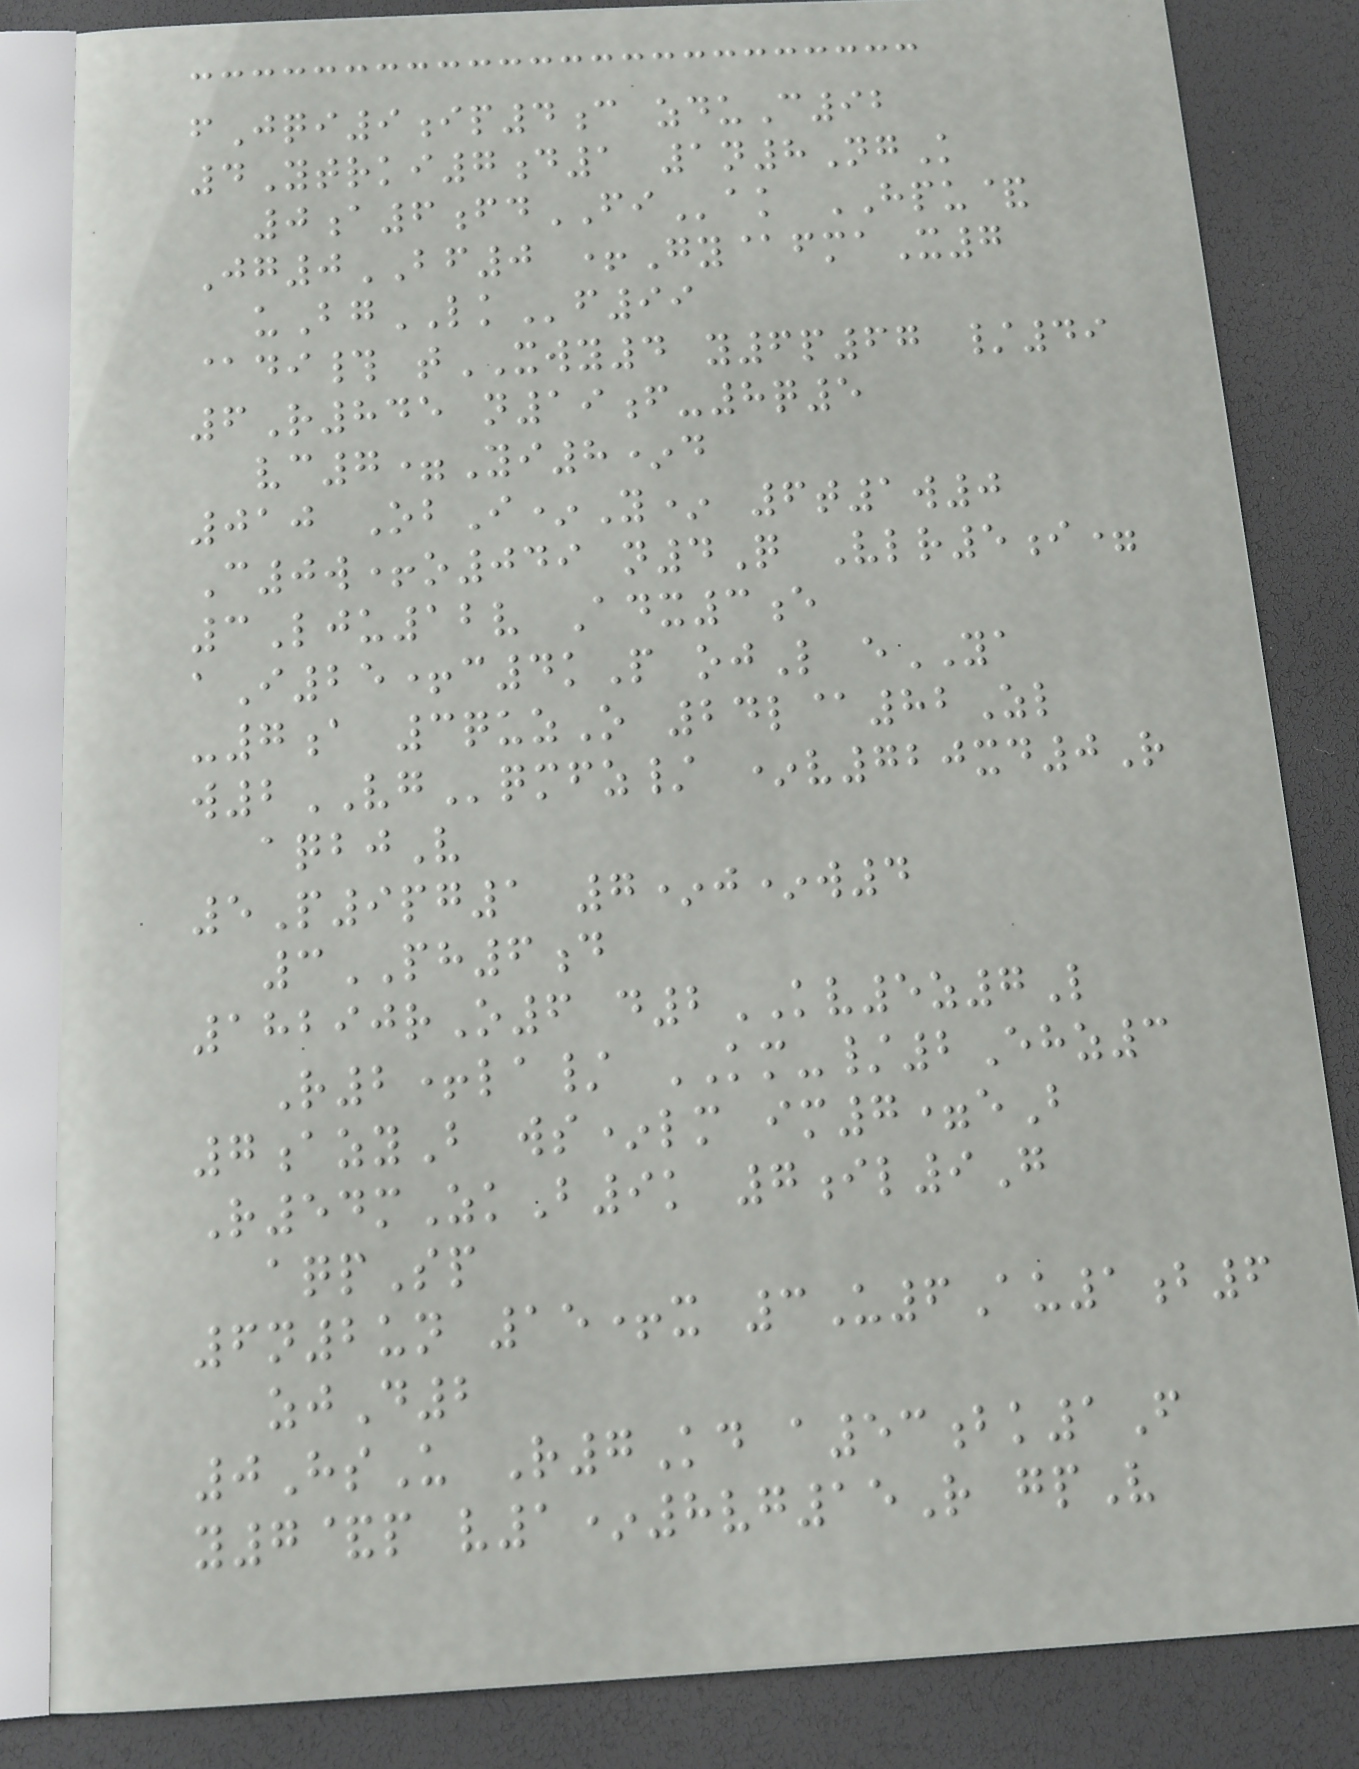fJqi9ip4c zduC92
4Ytrki7d1 1n8NgK
0a6fdFIak HPU&
Jg0BF0 +Gy@fmaX7
uBgLKf99
@di# tXWY4 y6p67 /49
6R845 n19f-8q5
vc7=Yi8*d
010 ObI*Y* 6t1w0
C0w+o049 n4Q Vlr5i=
3Lju12v Adx3e
aI25+c4kP ojL eYA
-7a 3quzO 24l@82Zl
w2VGqmfz/ *v720xd0R
aqbjV
5P9pg1 7*j*w4
3PH6d
18290rO6 d2KV5z7L
R2+la/ KM-/2Ehz3
7azyB ws*lm im7=eB
R54mZkB9k 7il9G
aqpSp
6n2un 15+x 3U6Au1b6
zjD2
0HsU R7Kd a53bk1F
y7&p v1*8vg15R gpV
